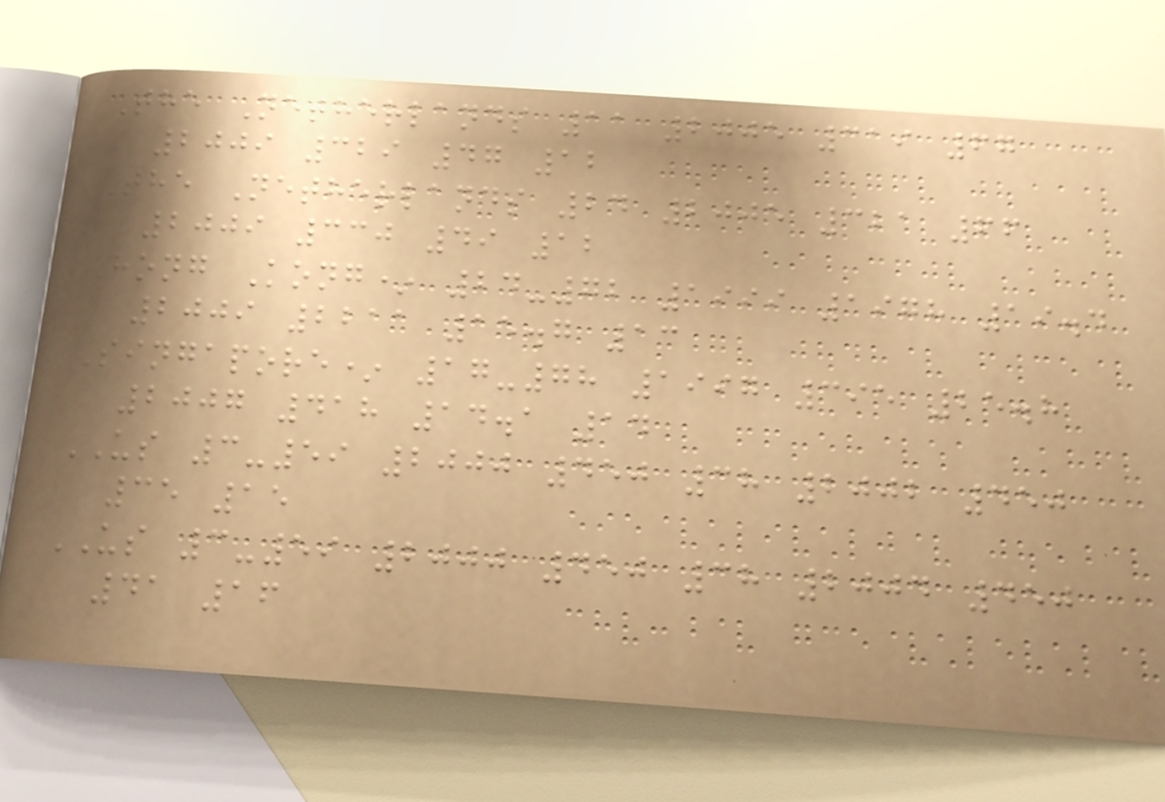The Netherlands 11 2005 319 67
2009 329 47 12
The Netherlands 24 2005 321 66
2009 330 49 12
Hong Kong* 24-72 1999 1978 19.4
2009 2211 15.7 13
Singapore* 17-78 1997 395 25.8
2007 418 14.1 14
US 3-59 2000 450 38 2002 450
35 15
US 3-59 2000 450 38 2004 450
41 16
